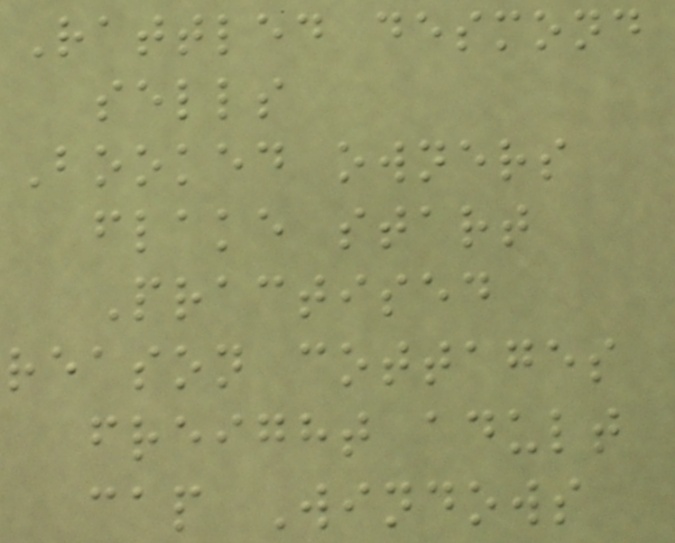Rattled desmond
sells
Booked owners
flake start
Practised
reason cottages
freight adult
cap Windows
